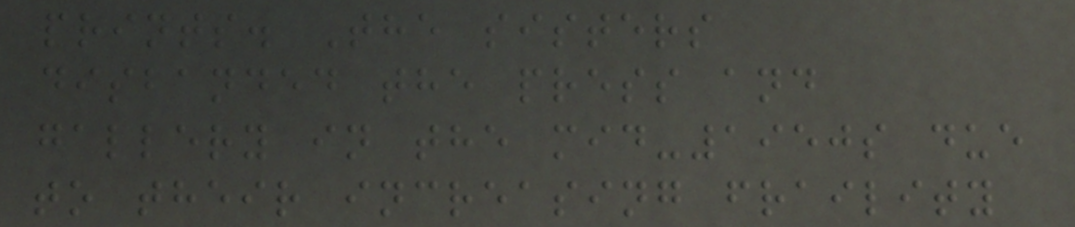prints. The sisters
disbanded the press and
gallery in the mid-1950s due
to their increasing fraility
